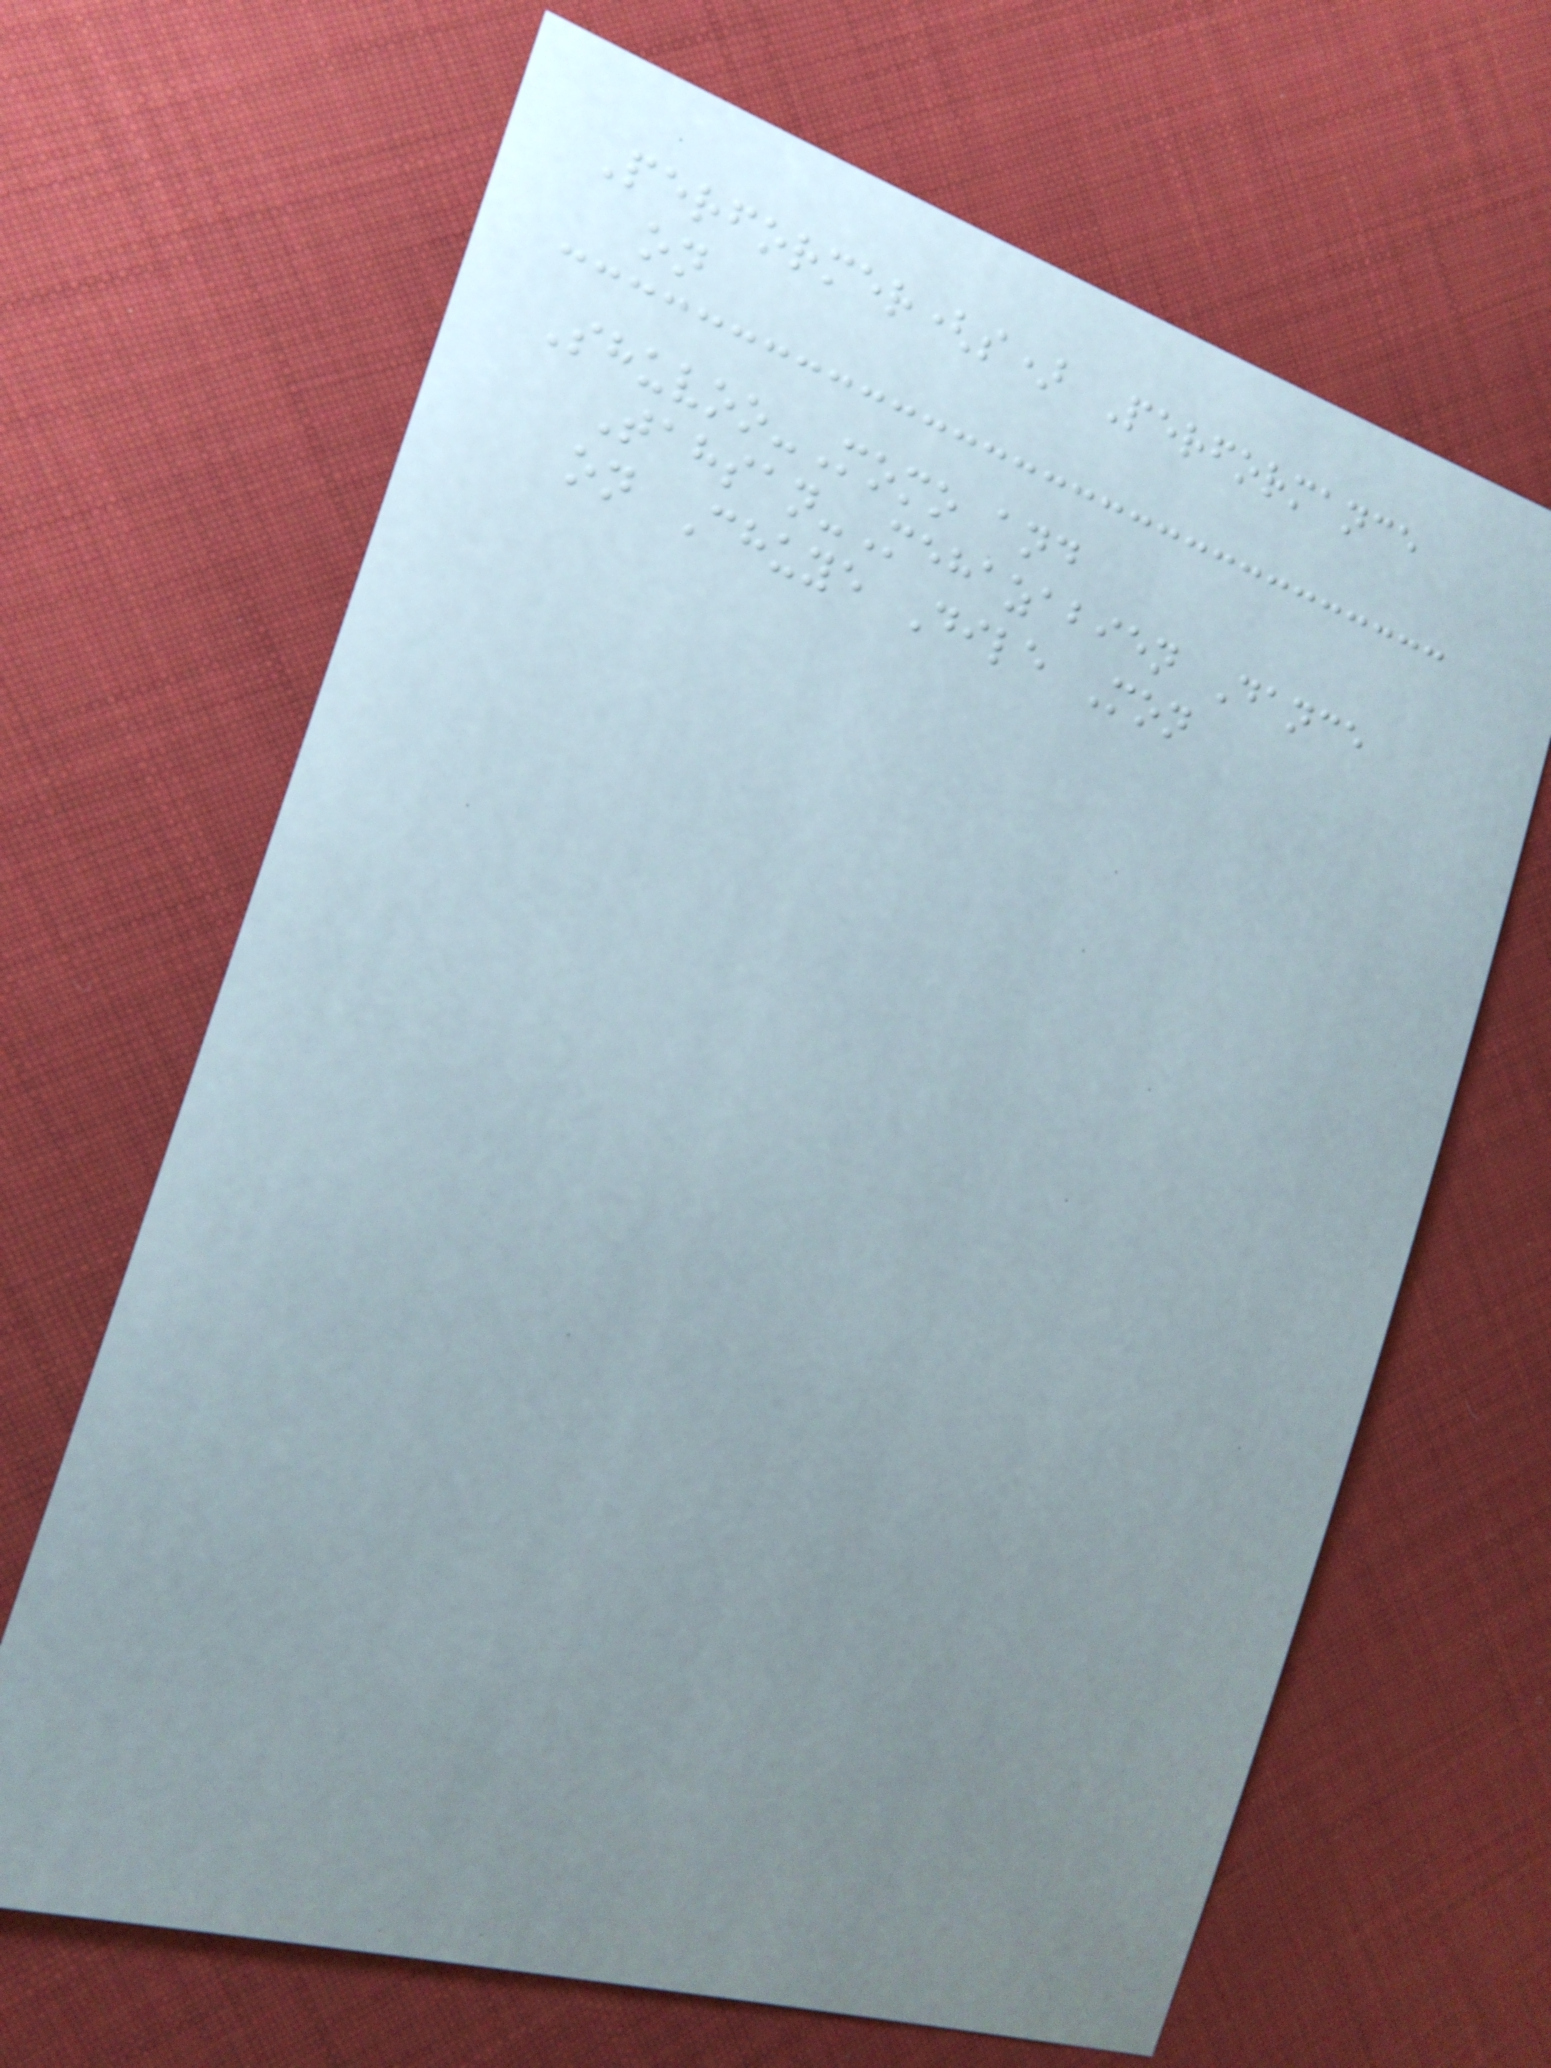Performer(s) Performance
on
Shuvoo-Momo and
Tahsan-Mehazabien Dance
on Chuye Dile Mon
